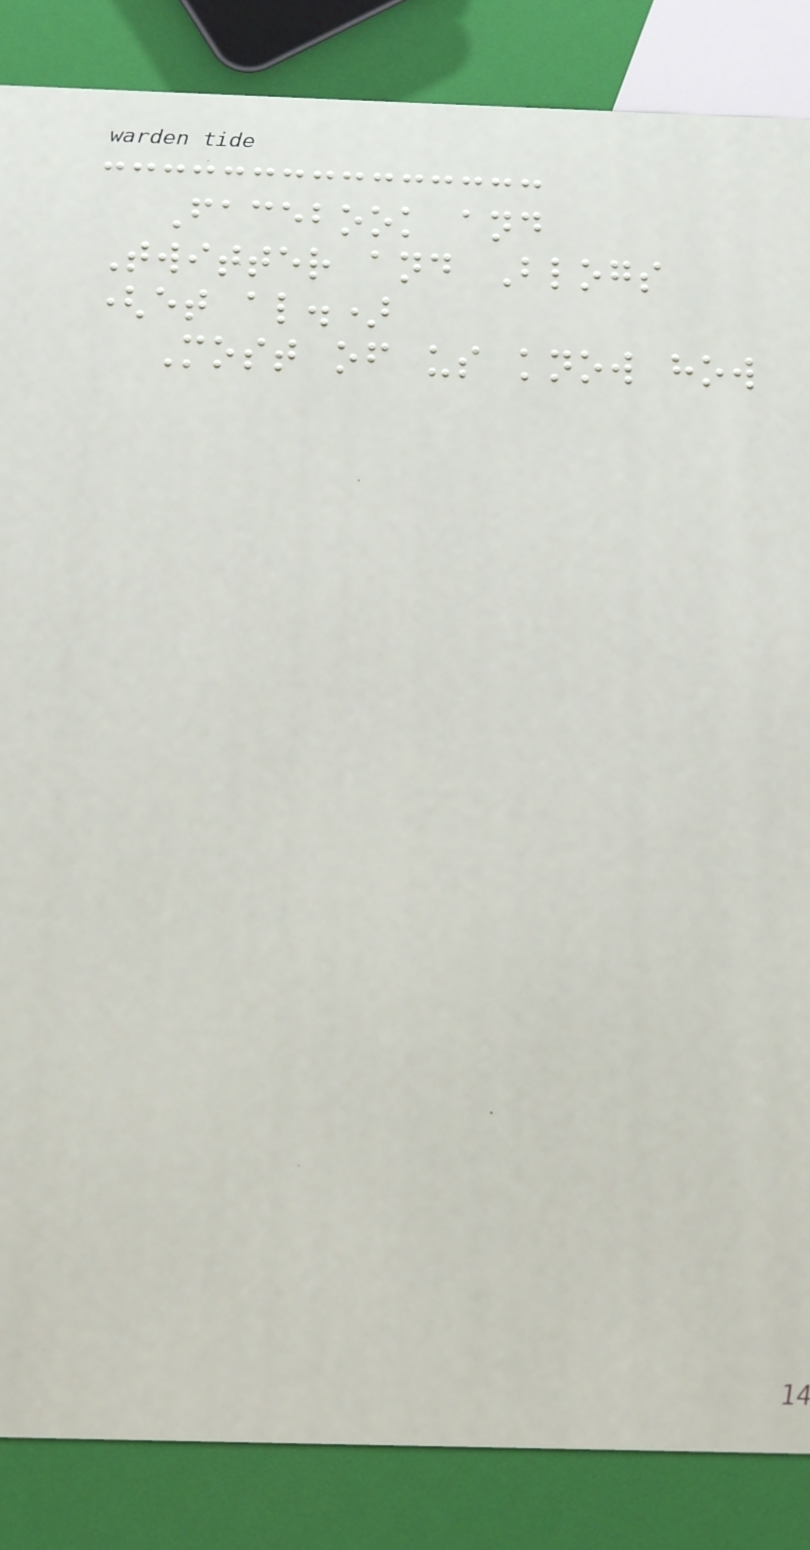Facebook and
Twitter and Blogs
(et al.)
Most of us know how
